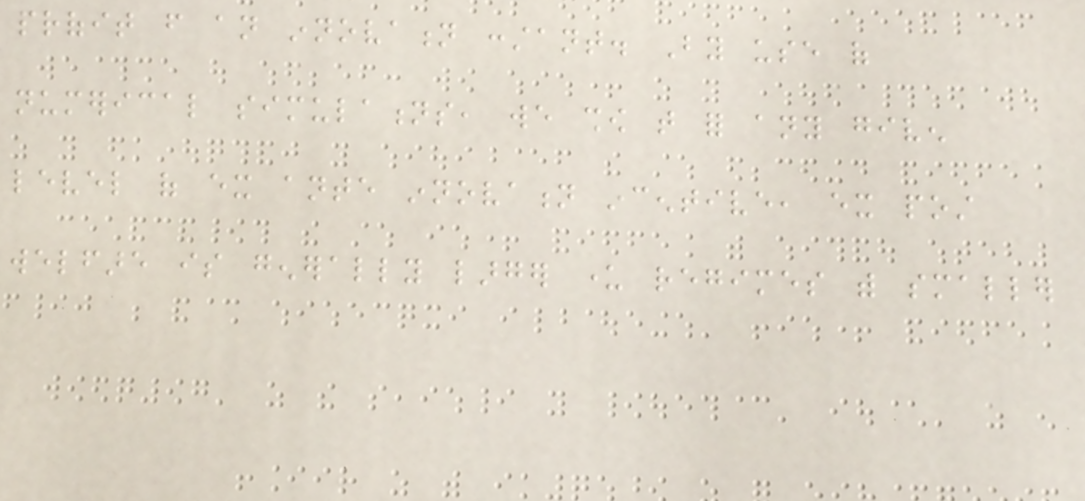profit from an innovation constant. By use of
numerical simulations, we show that for any given
level of ex ante innovation incentive, ex post
welfare is generally larger under regimes with smaller
